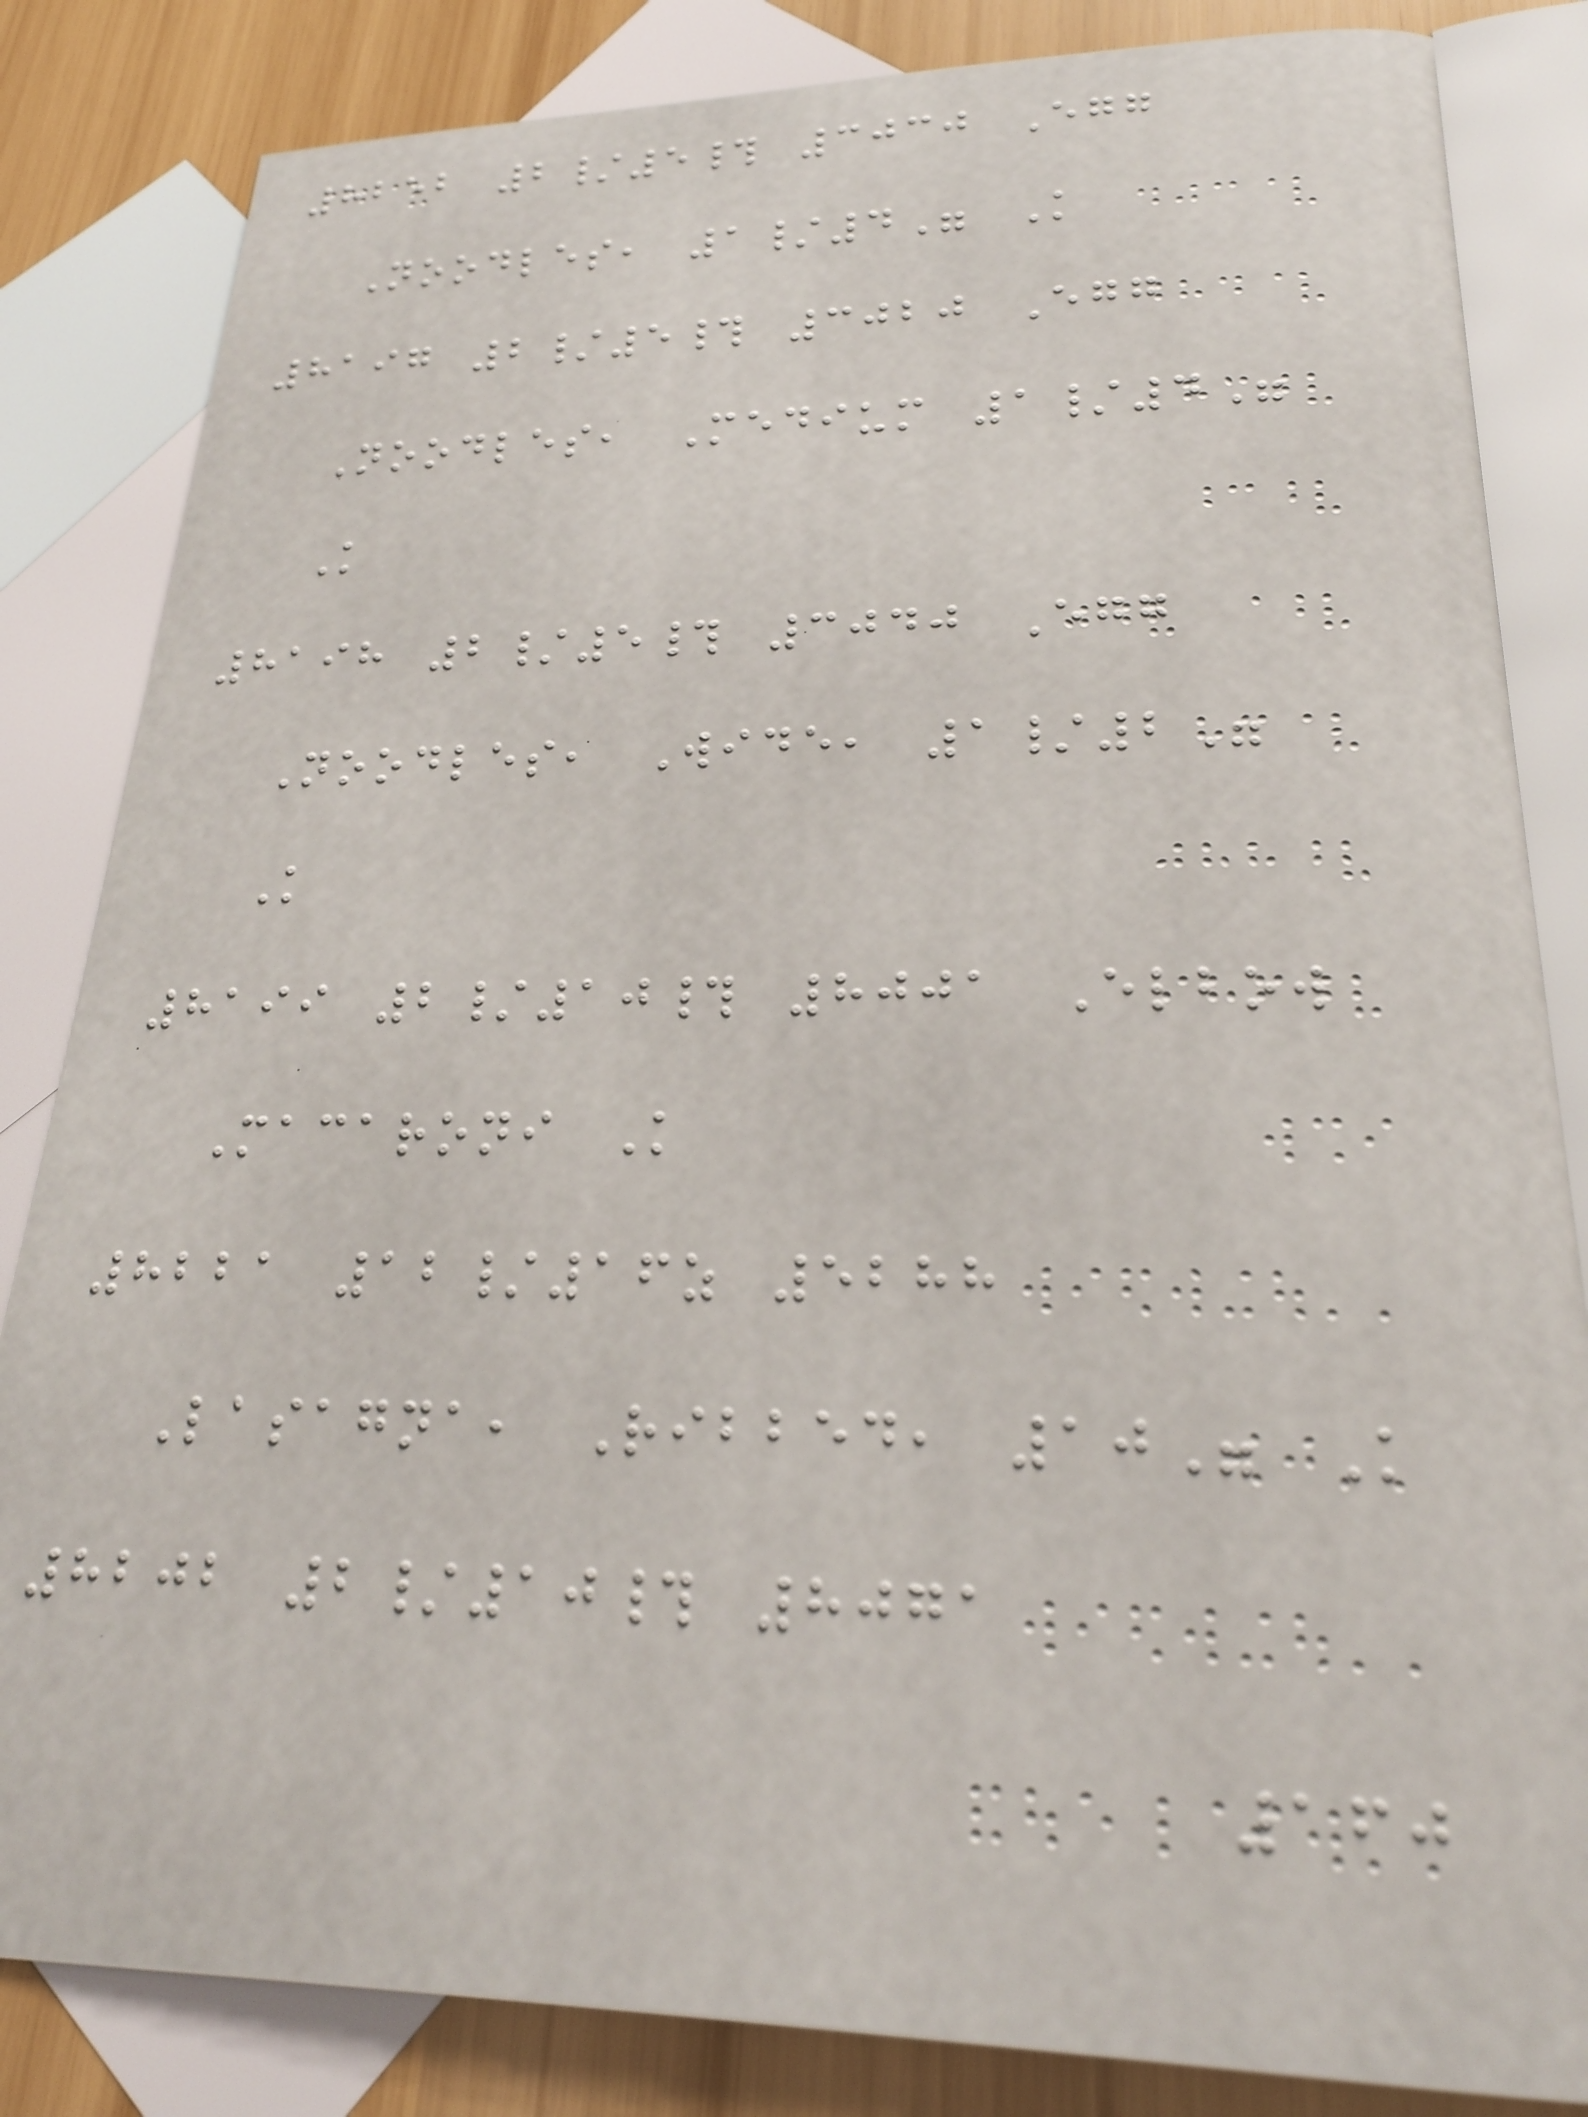8252 2/5# 3030 Egg
Noodles, 1/4" K
8197 2/5# 3020 Egg
Noodles, Medium 1/4"
K
8198 2/5# 3040 Egg
Noodles, Wide, 1/2"
K
8199 2/10# 8001 Elbow
Macaroni K
8221 12/16z 5288
Lasagna, Ribbed, 10" K
8202 2/10# 8071
160
